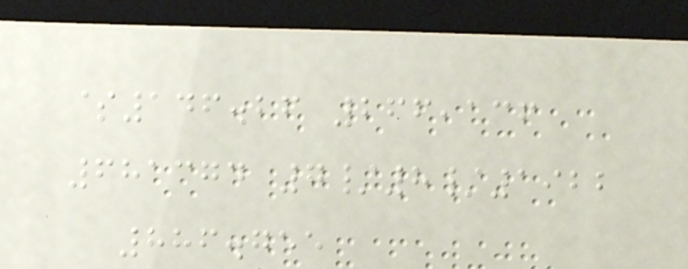$146.26 266,136
681374 7/8/1922
886.755
